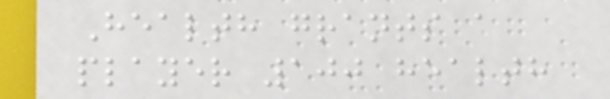Health grants a
player 100 health
